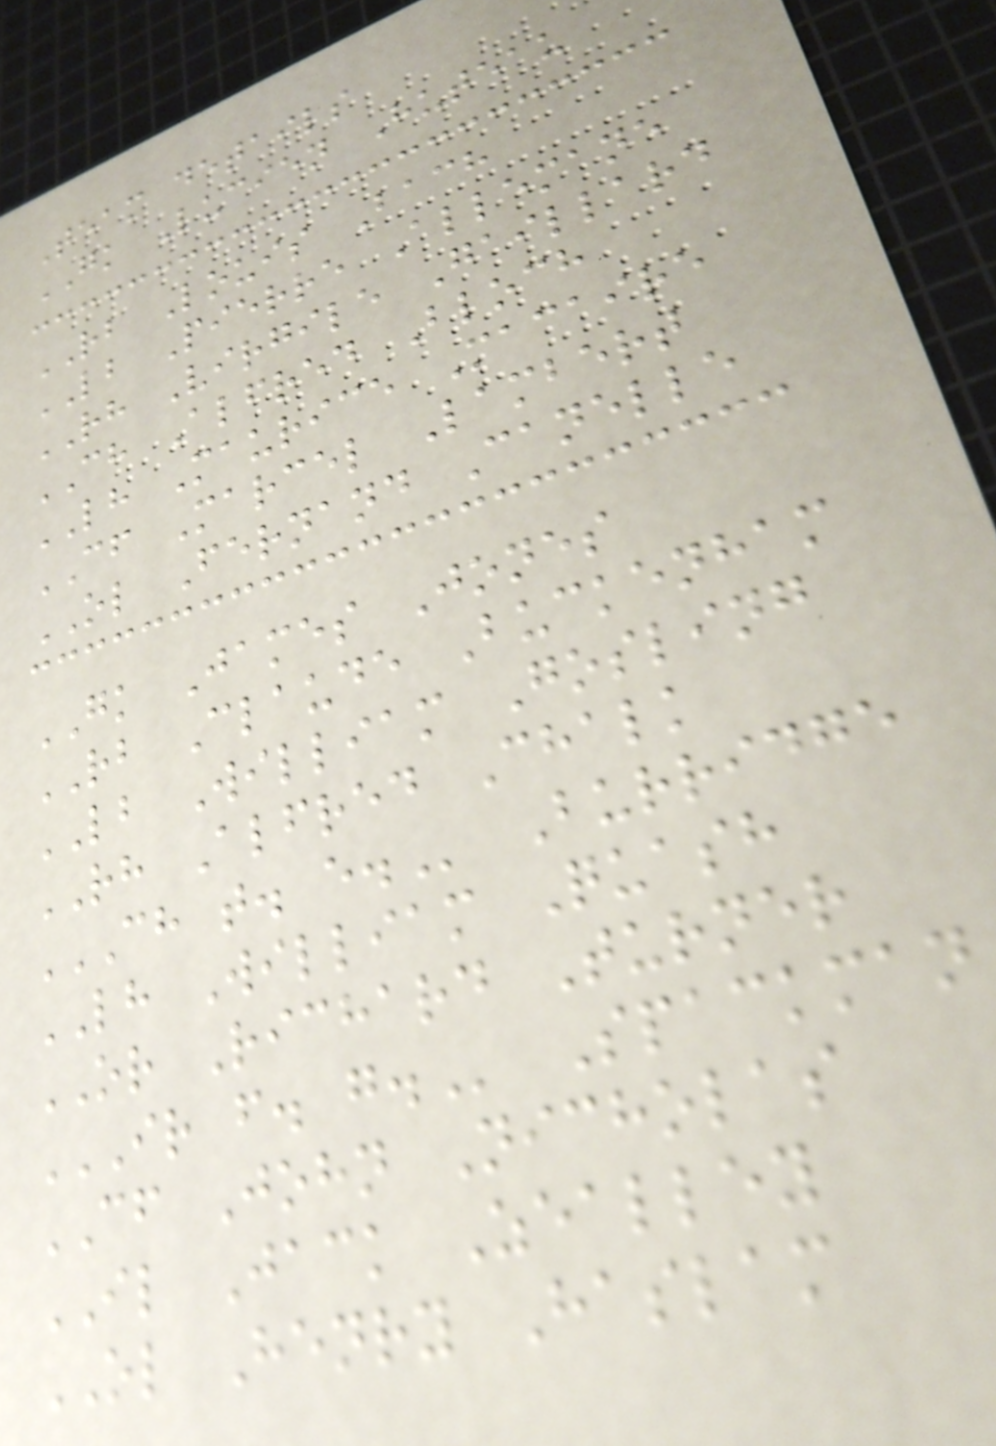Team details
GK Lucien Huteau
RB Louis Bach
LB Pierre Allemane
RH Virgile Gaillard
CH Alfred Bloch
LH Maurice Macaire
CF Marcel Lambert
OL Fernand Canelle
GK James Jones
RB Claude Buckenham
LB William Gosling
RH Alfred Chalk
CH T. E. Burridge
LH William Quash
OR Richard Turner
IR F. G. Spackman
CF John Nicholas
IL Jack Zealley
OL Henry Haslam
